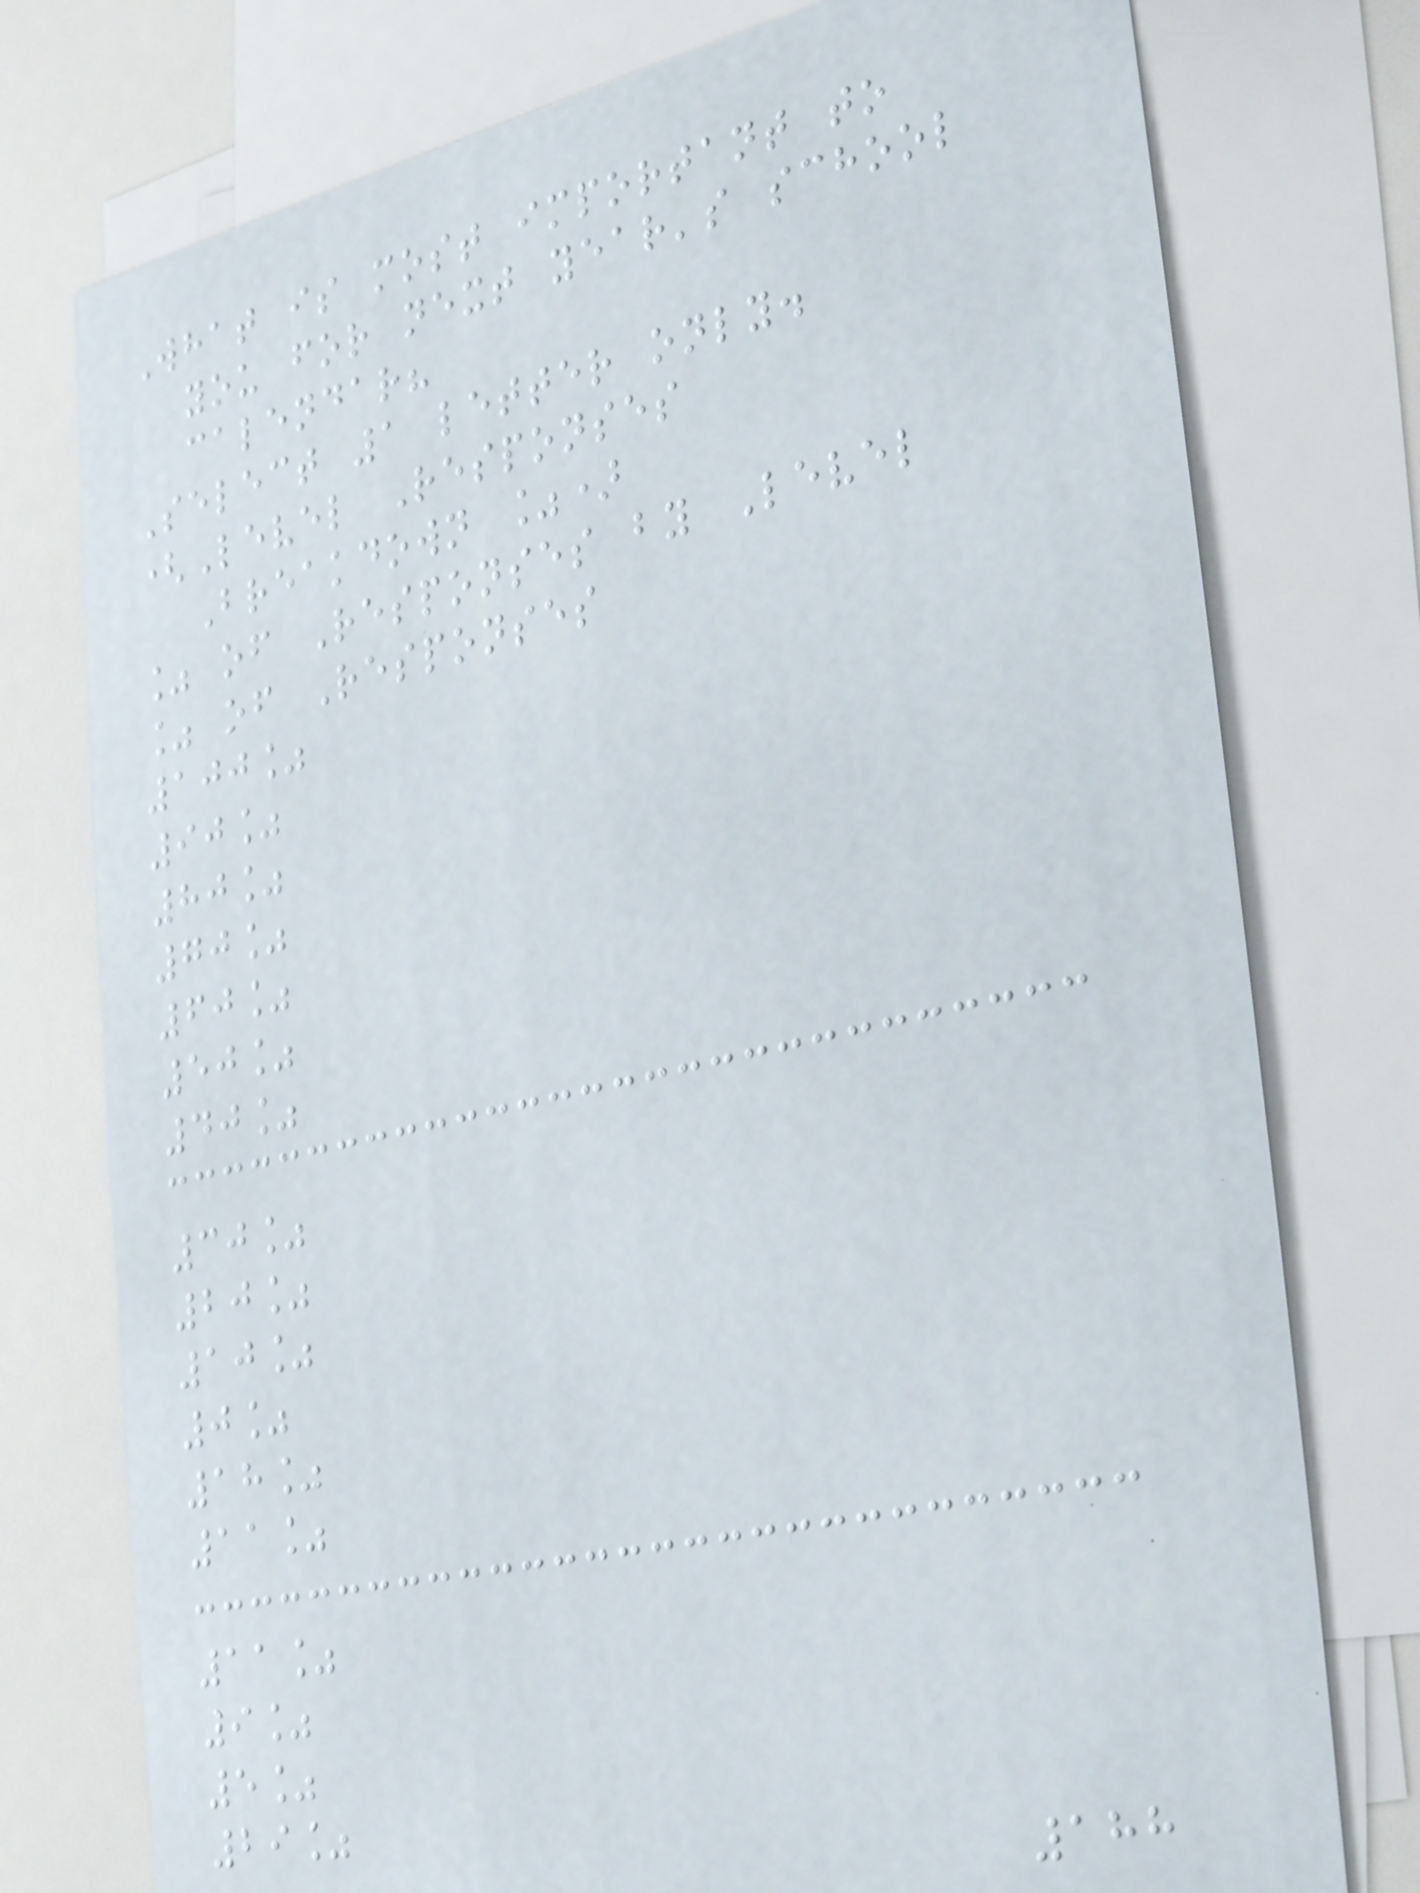What is most important to
you for next year's school
calendar?
Select 1 letter only.
(Level Responses
Breakdown %)
% of Responses by Level
% of Responses
100%
90%
80%
70%
60%
50%
40%
30%
20%
10%
0%
18%
11%
11%
9%
5%
29%
188
